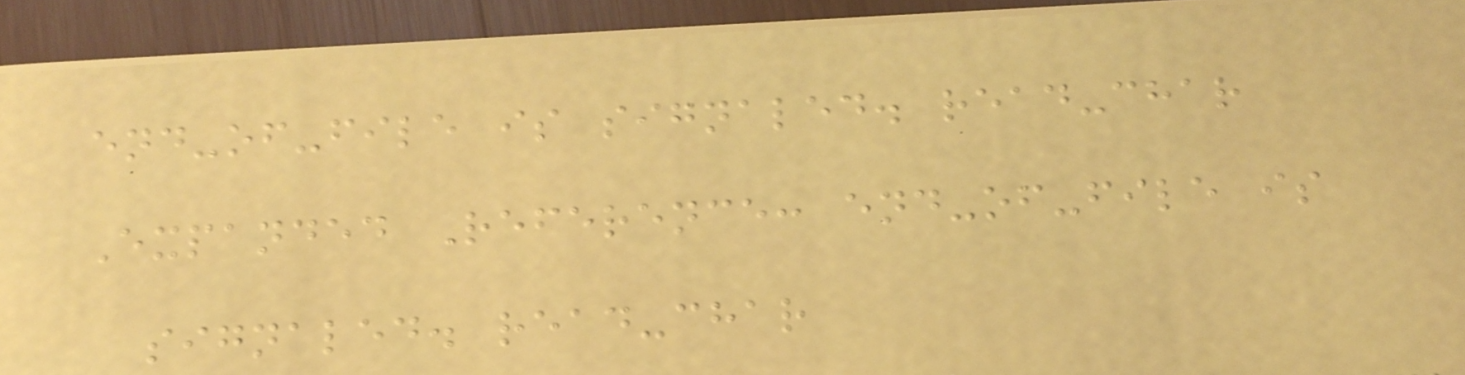end-of-file is signaled. read-char
Expanded Reference: end-of-file is
signaled. read-char
